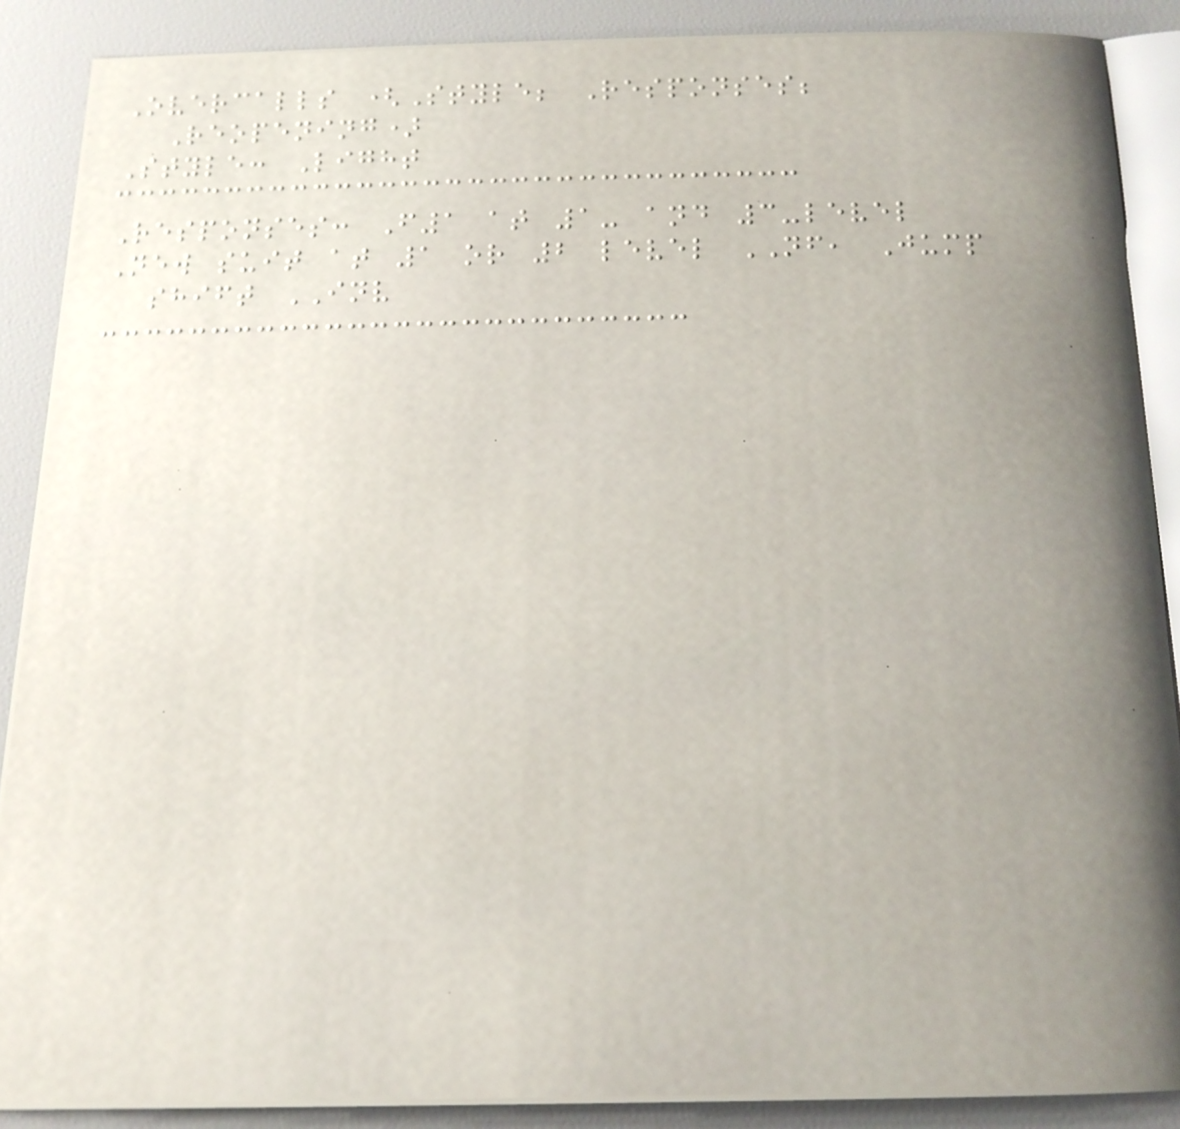Overcalls (Style; Responses;
Reopening)
Style: Light
Responses: F1 at 1- and 3-level
New suit at 1 or 2 level NF, Jump
shift INV
